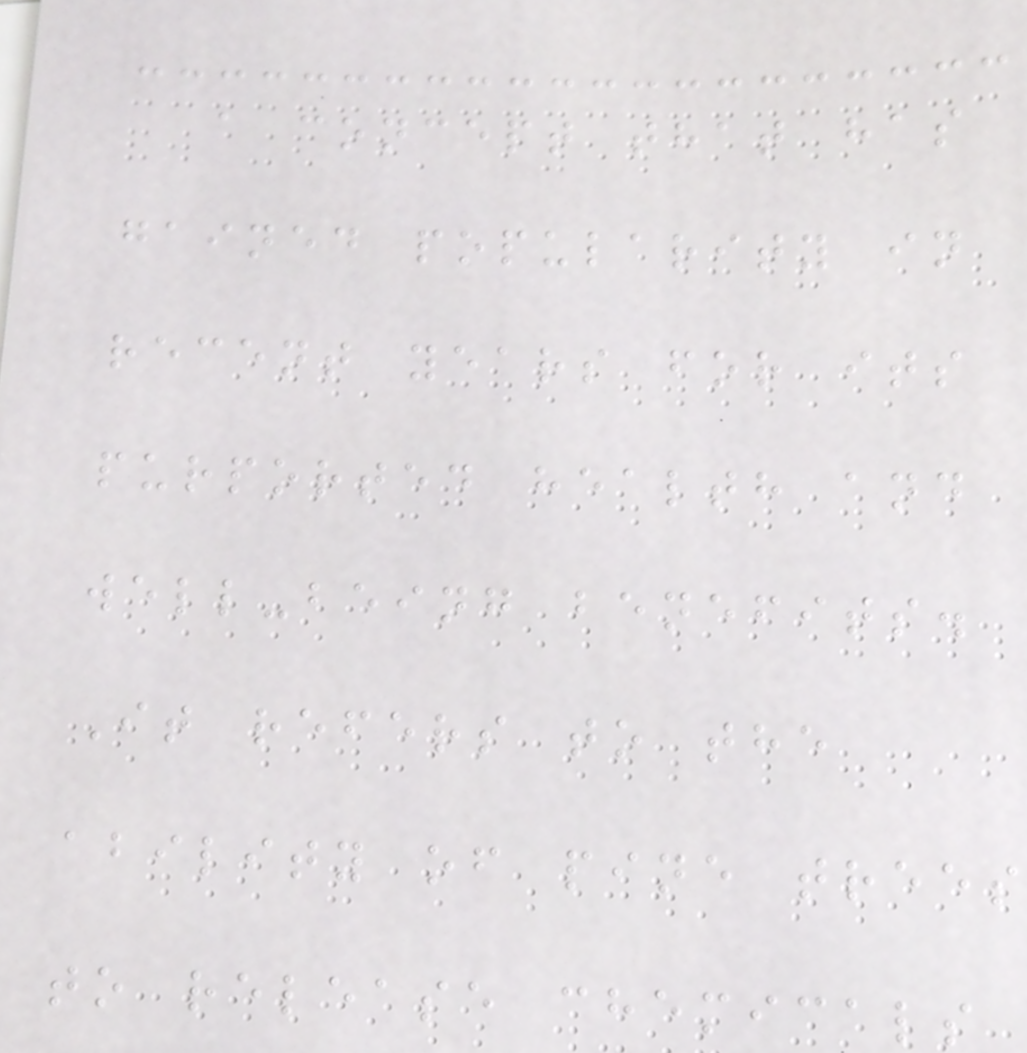a concept that has
gained popularity in
recent years for its
purported health and
well-being benefits.
It refers to the
ability of pine trees
to release chemicals
